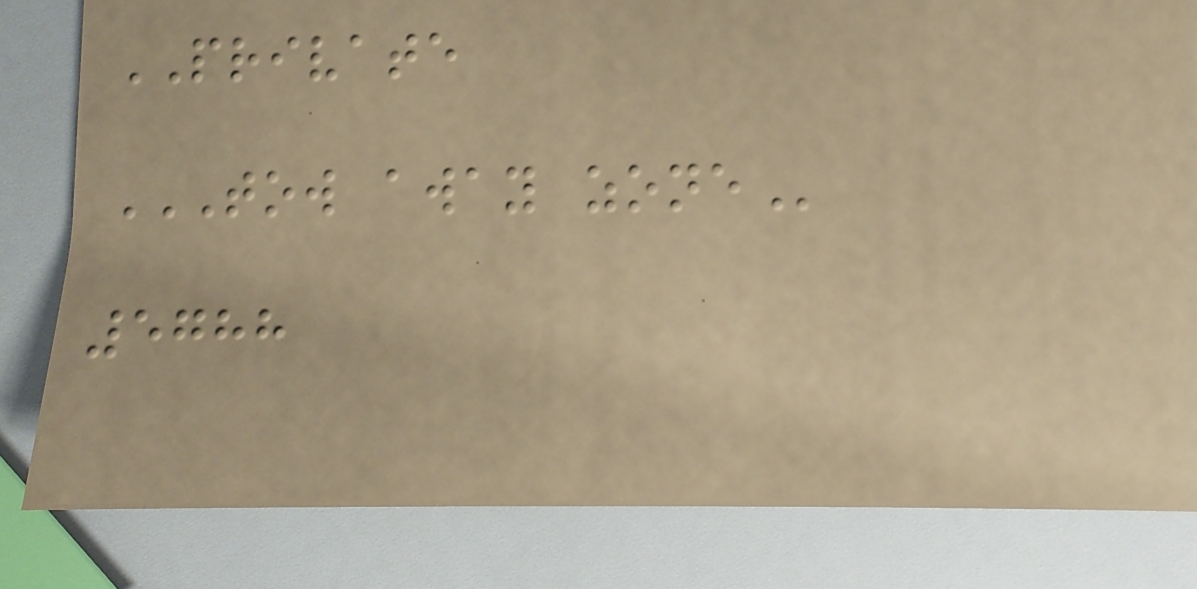PRIVATE
TOW AWAY ZONE
5788
